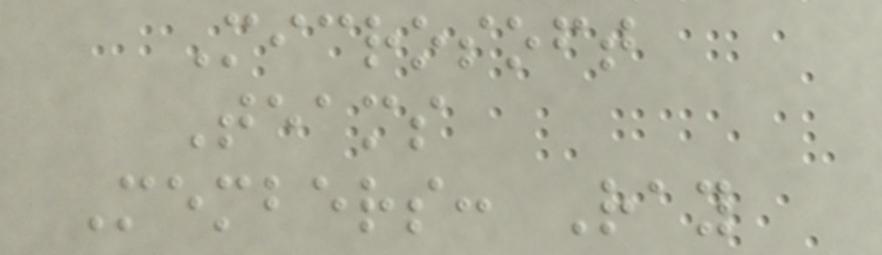Microsoft
Teams
Members: Ray
